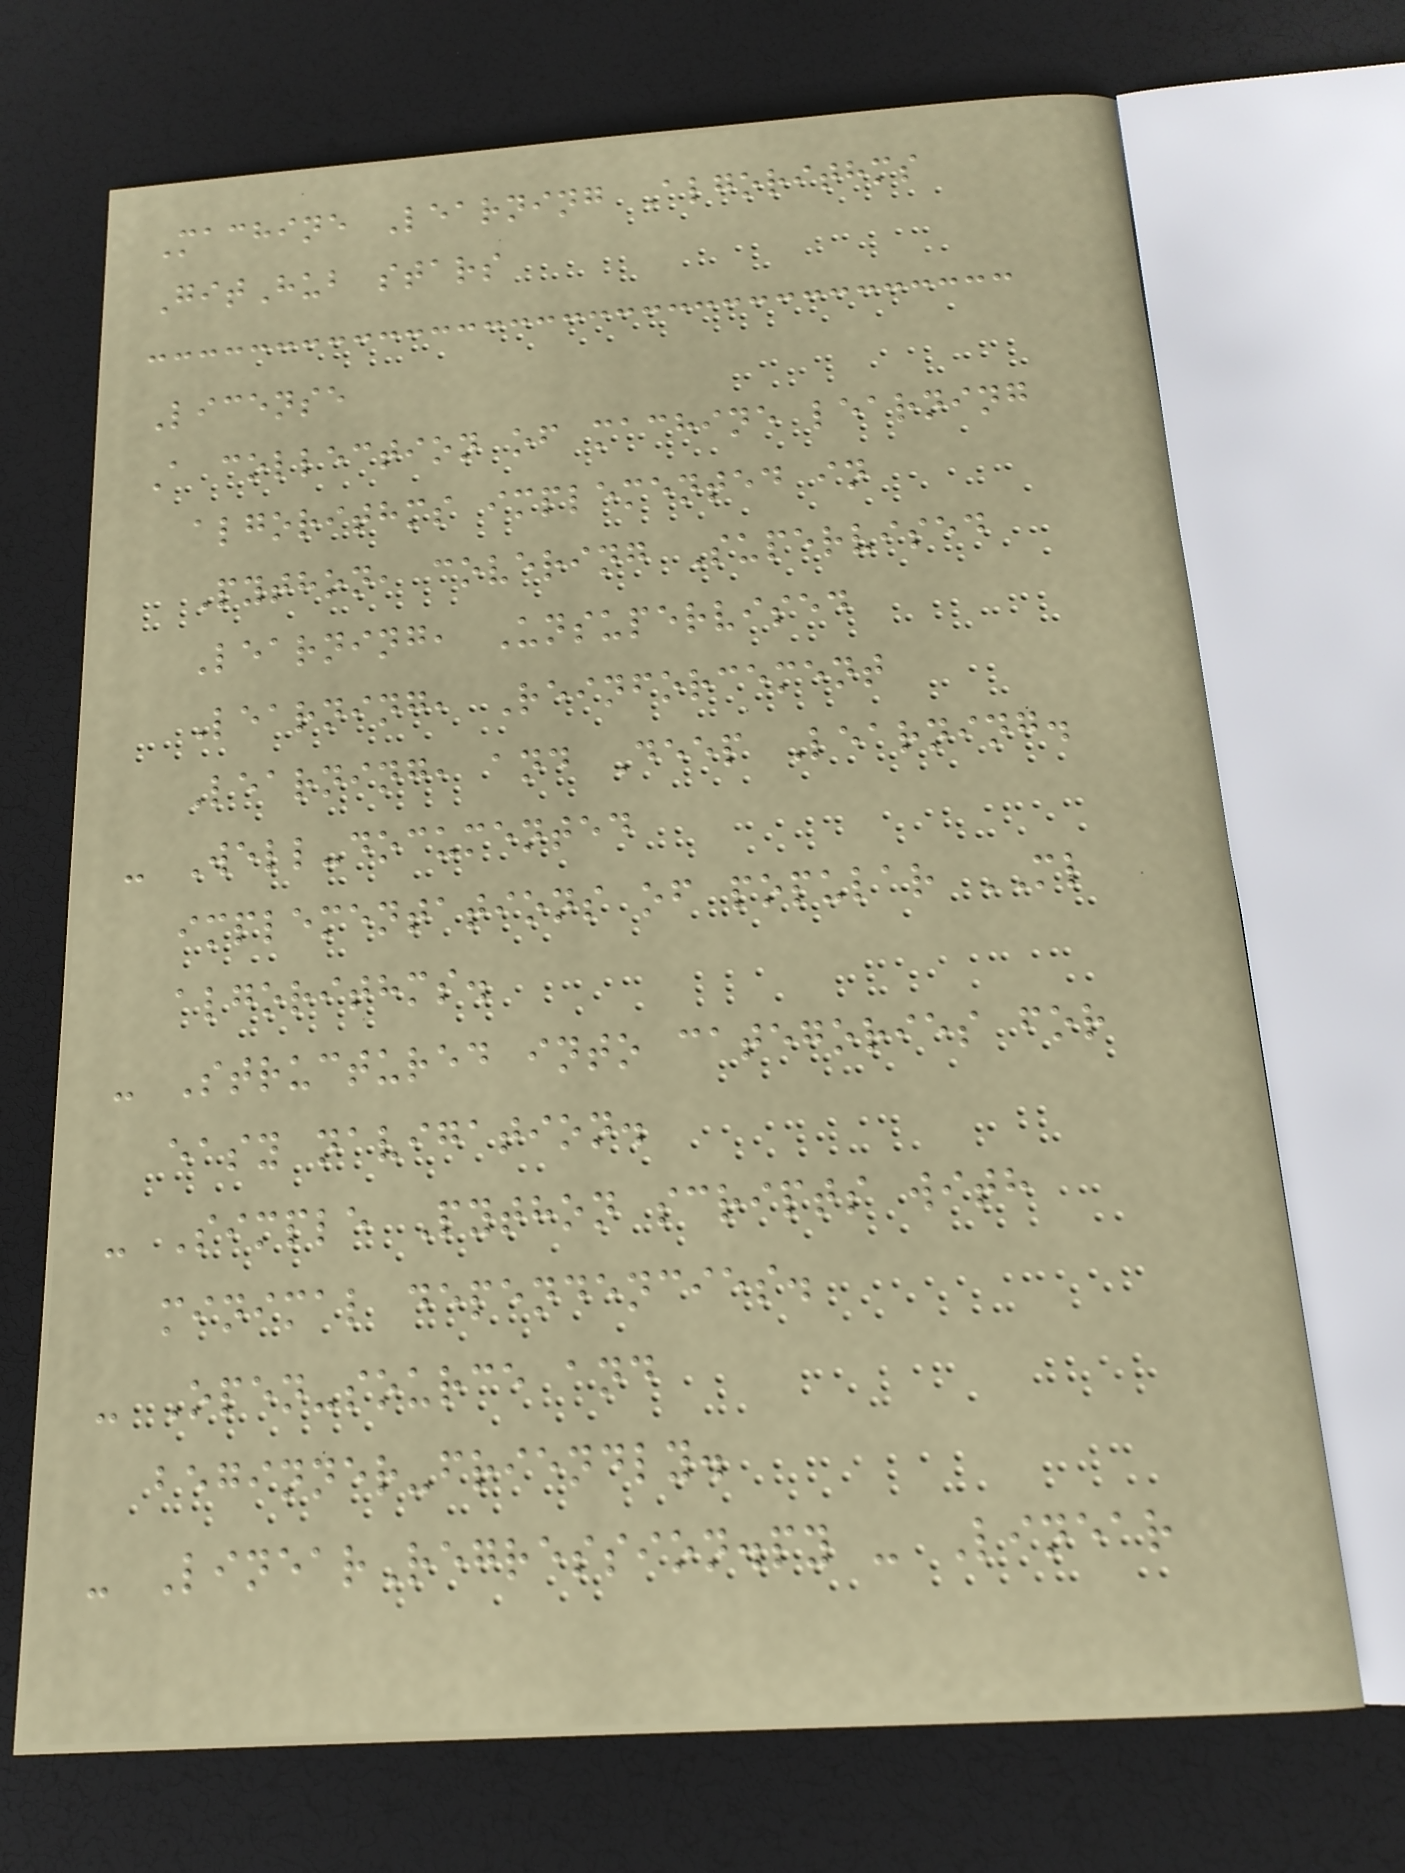Machine Learning Algorithms
GitHub stars
License
A collection of machine learning
algorithms implemented in
Python, covering Supervised
Learning, Unsupervised
Learning, Reinforcement
Learning, and Deep Learning.
- Well-documented
implementations of popular ML
algorithms.
- Structured into categories for
easy navigation.
- Simple Python scripts with
minimal dependencies.
- Open-source and
beginner-friendly.
- LinearRegression.py - Linear
